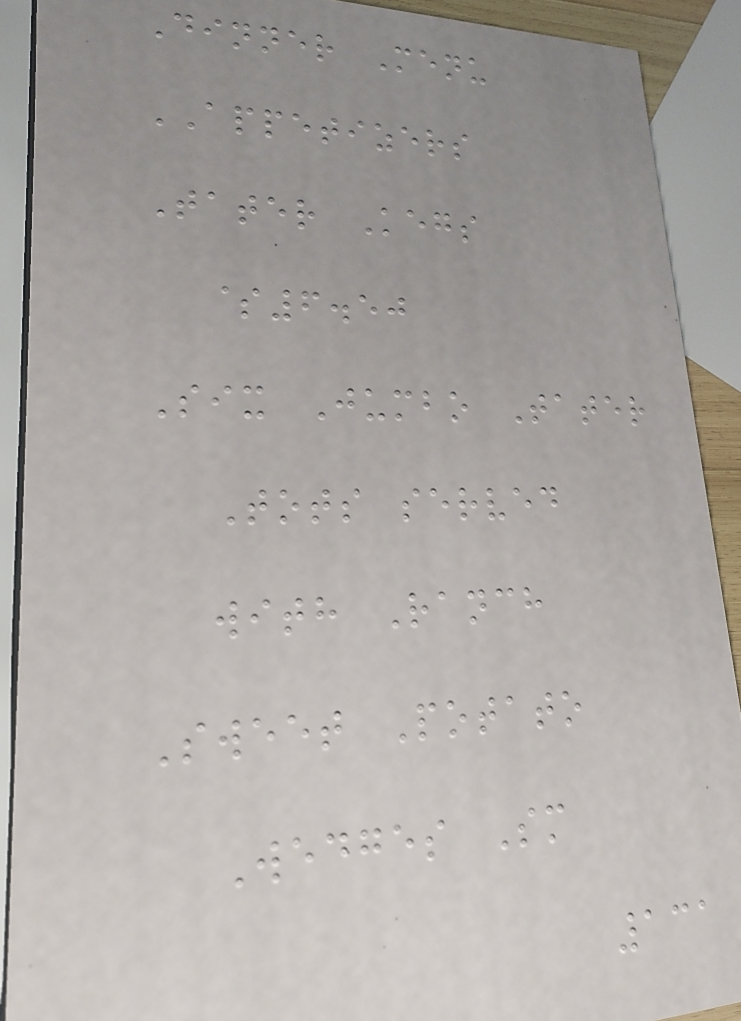Dinner Menu
APPETIZERS
Tater Kegs
$6.50
Six Jumbo Tater
Tots served
with Ranch
Sweet Potato
Wedges Sm
131
